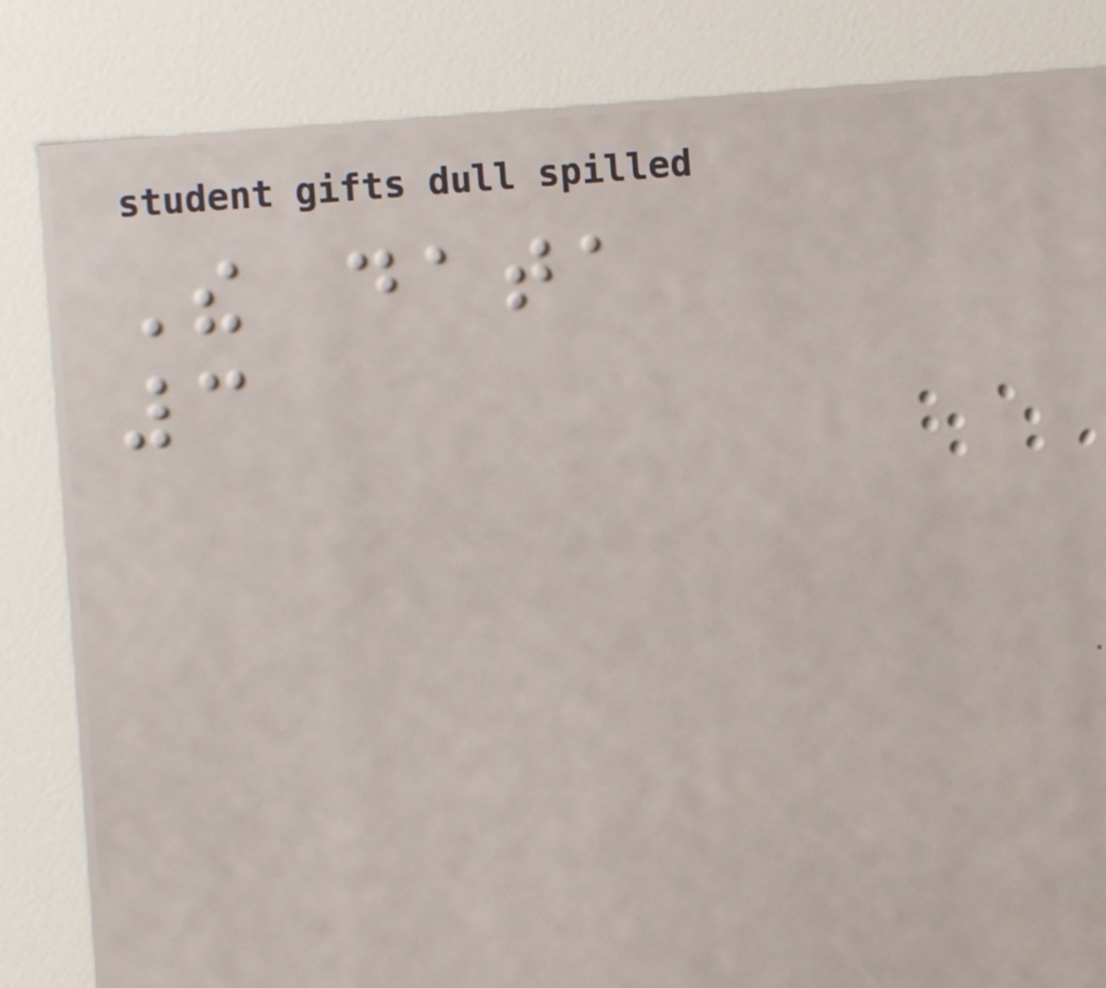The data
3
